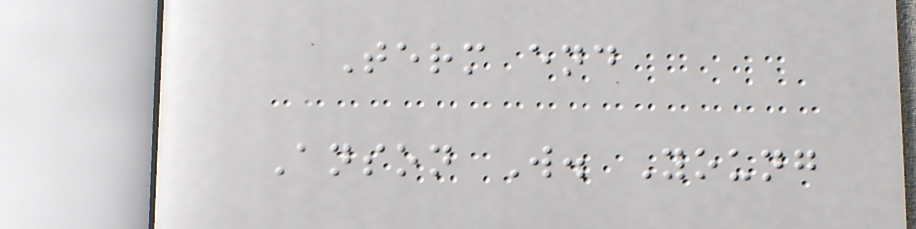Term end
Anson W. Young
